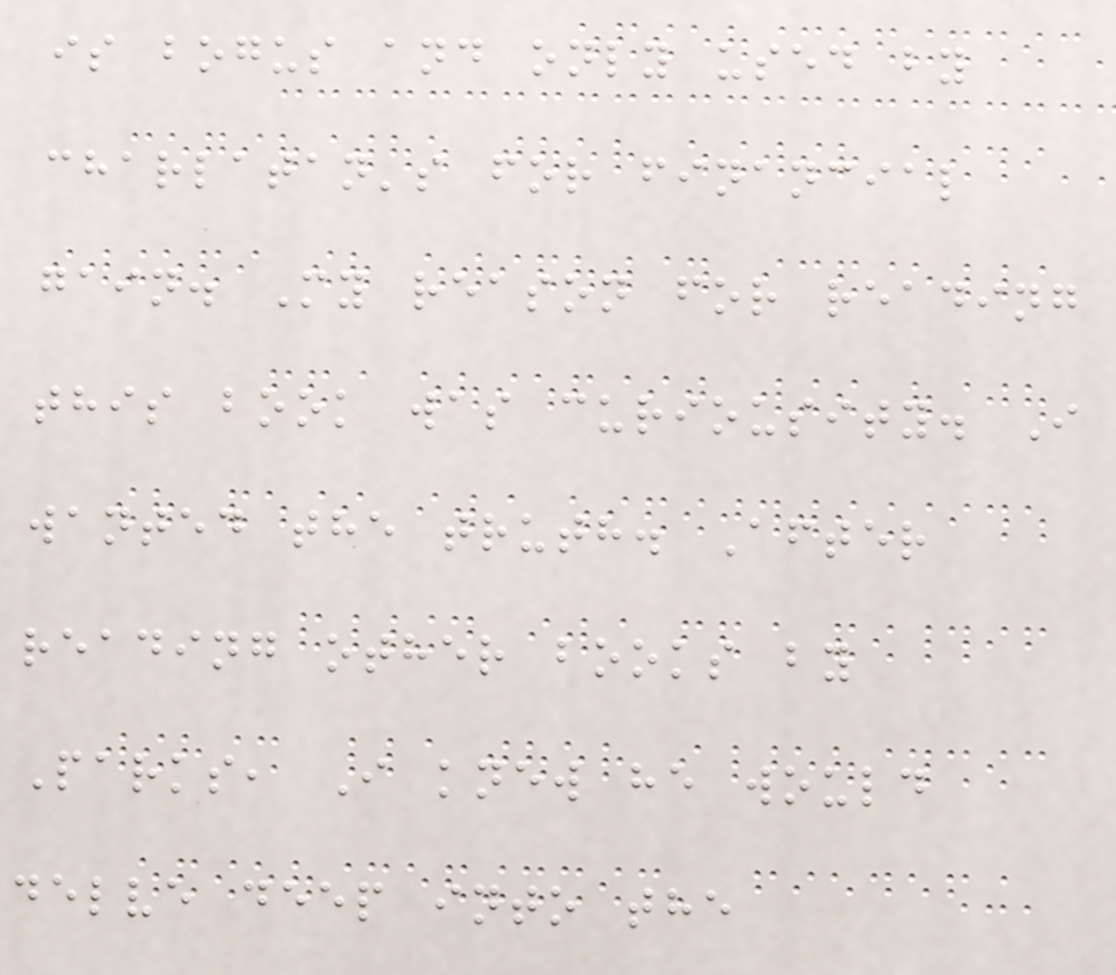is bogus and only used by
charlatan's for financial
gain. My reason for reading
this book was curiousity. I
wanted the truth. After
reading other books by
Parks, I knew he would
delve deep into the
